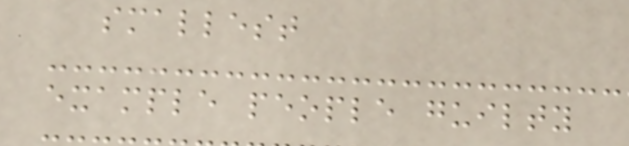smallest
example people guilty
